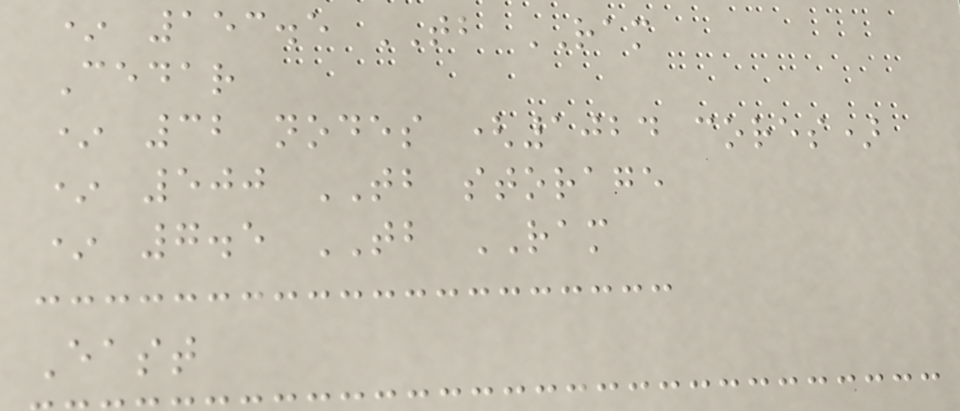* 153.5 TB RAM
Cedar
* 32 nodes (1024 cores)
* 500 TB storage
* 7.5 TB RAM
East
